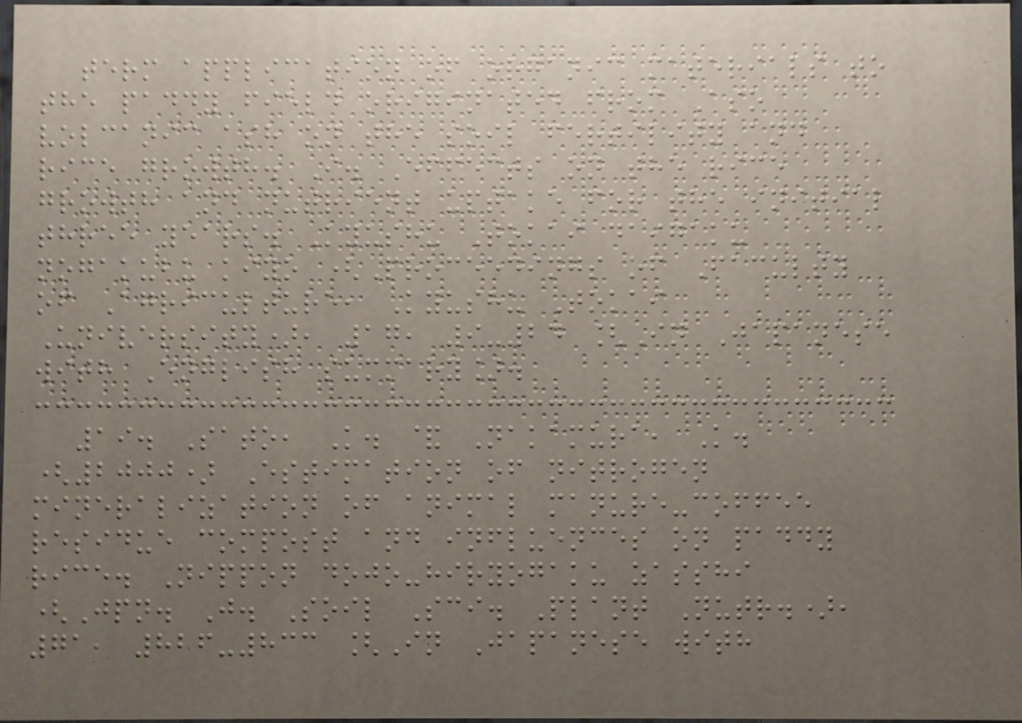term application of organic materials to
the paddy field originated from Aso
volcanic ash on the soil fertility and
rice growth. I. Effects on the rice
growth and nutrient uptake for the initial
three years. Kyushu Tokai daigaku
nogakubu kiyo (Proceedings of Faculty
of Agriculture, Kyushu Tokai
University), 17, 9-24 [In Japanese
with English summary].
19. Sato, K. & Nakamura, K.
(2000) Estimation of nitrogen
mineralization of animal manure-coffee
residue compost and influences on paddy
rice. Nippon dojo-hiryogaku zasshi
(Jpn. J. Soil Sci. Plant Nutr.),
71, 826-833 [In Japanese with
